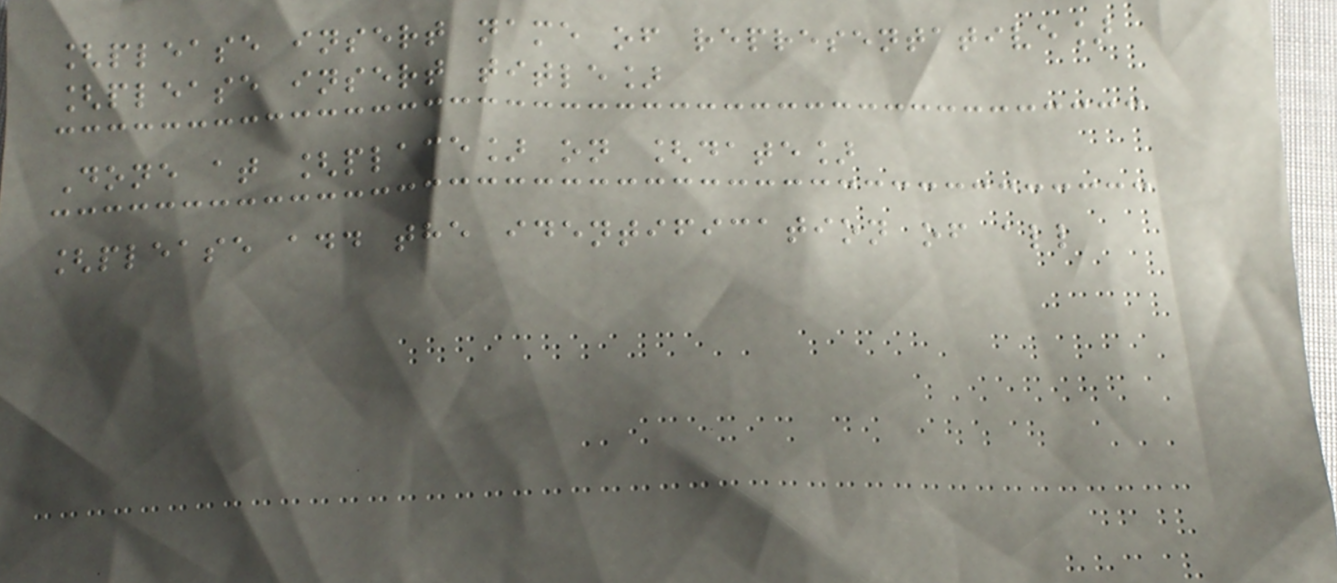[please insert name of representative]
[please insert title]
Done at [place] on [date]
[please add the identification of all
